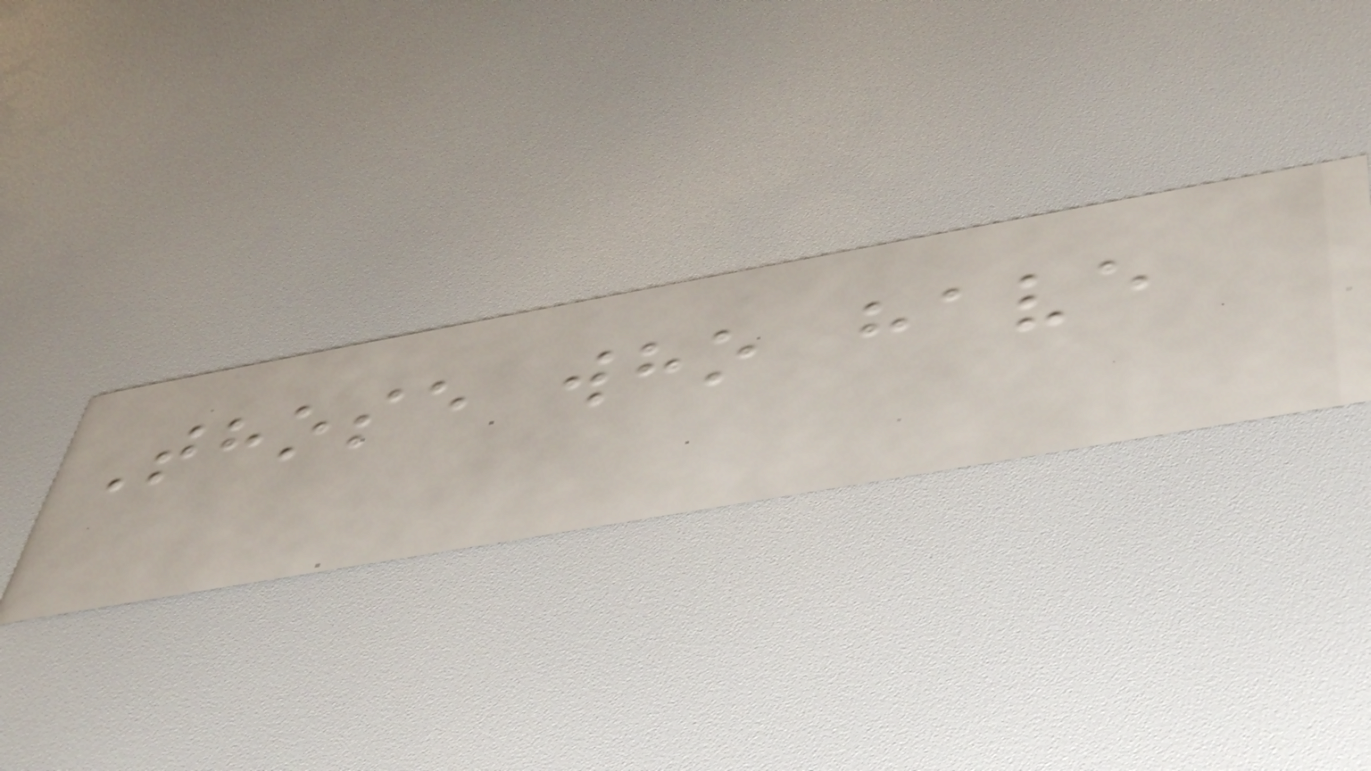Those who have
